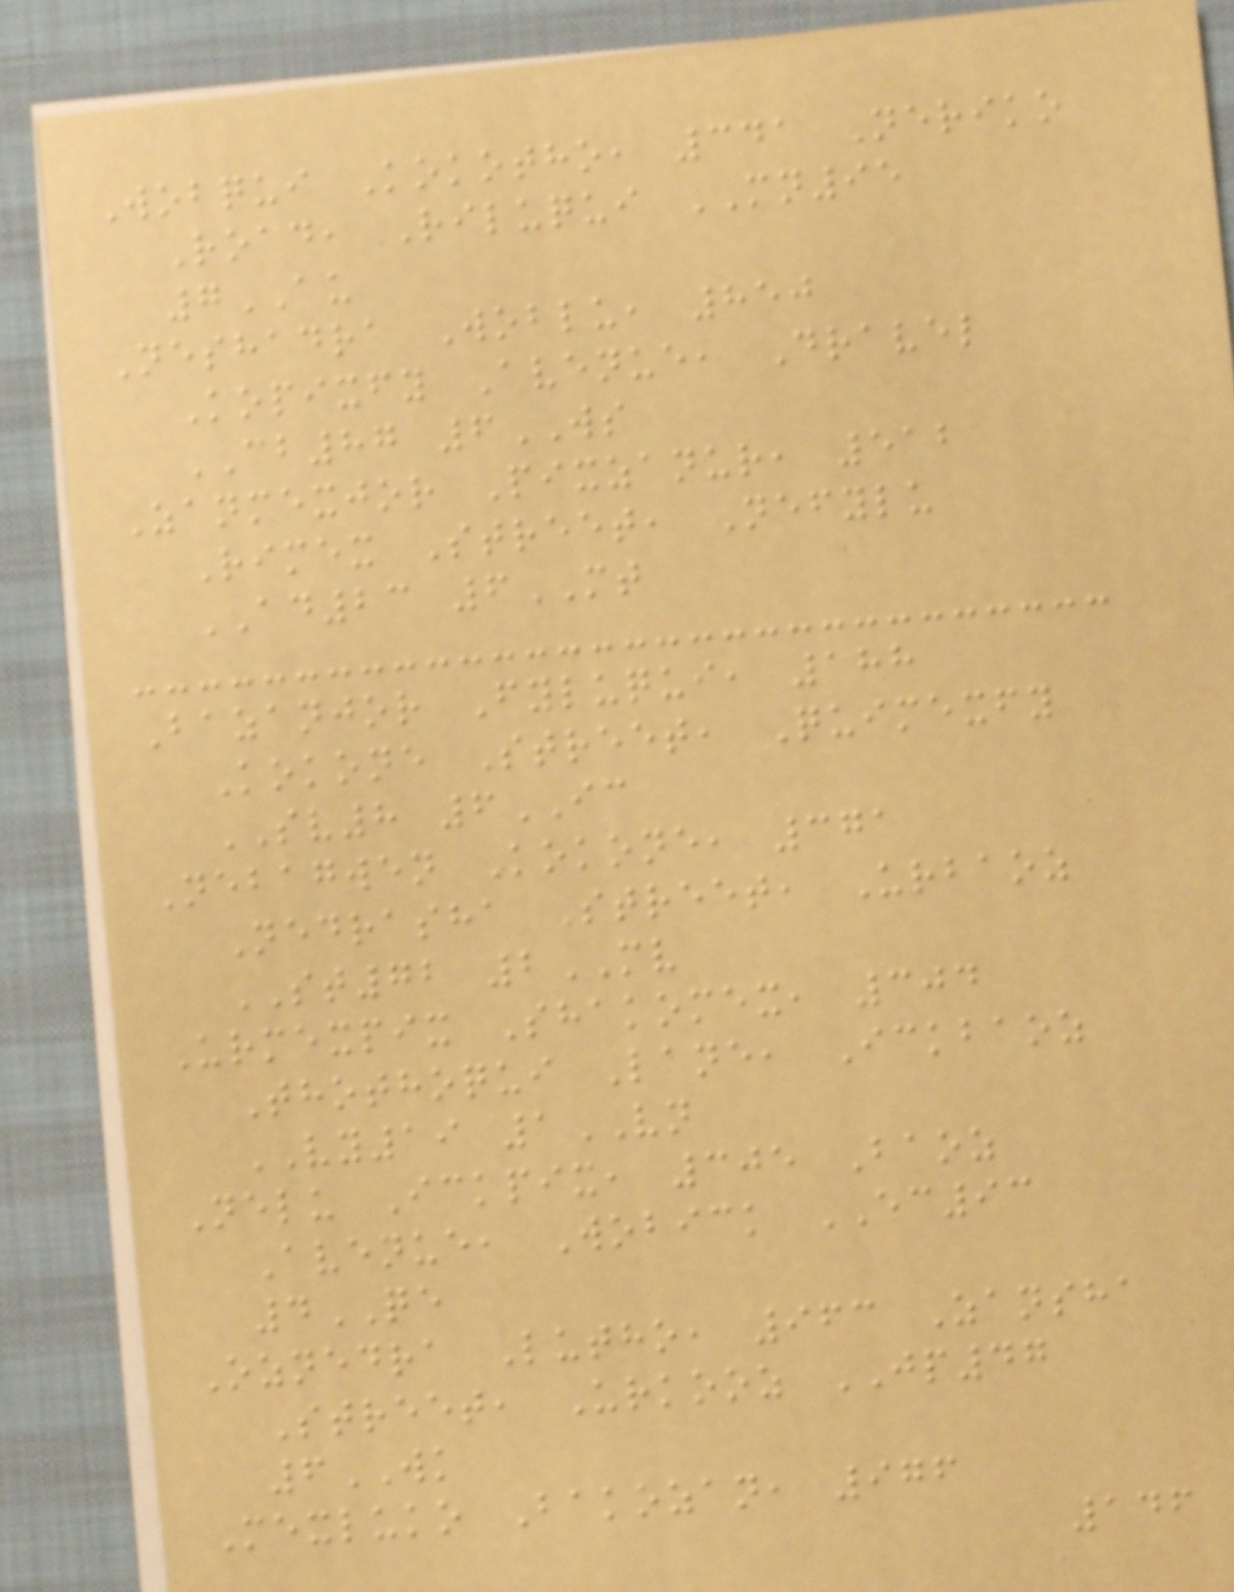Wobqui Kokotho, 341 Neriko
Road, Riluqui MN95
7AU
Neshadra Woblu, 850
Kopixfy Avenue, Dravel
CB87 6WS
Zanmexjor Pixzanur, 512
Rimex Street, Nefylu
AD23 6MT
Bazanjor Fyluqui, 188
Kokone Street, Quimexfy
SV8 6IC
Nebagwen Kokone, 371
Nedrasha Street, Urbaoz
ST72 2MV
Urmexpix Shakomex, 304
Thothoqui Lane, Ickbaoz
VY19 1VN
Nelu Ickpix, 305 Baoz
Avenue, Wobick EC93
4QE
Oznedra Lutho, 963 Zansha
Street, Urkooz JP47
6WK
Mexluko Bakozan, 976
146
